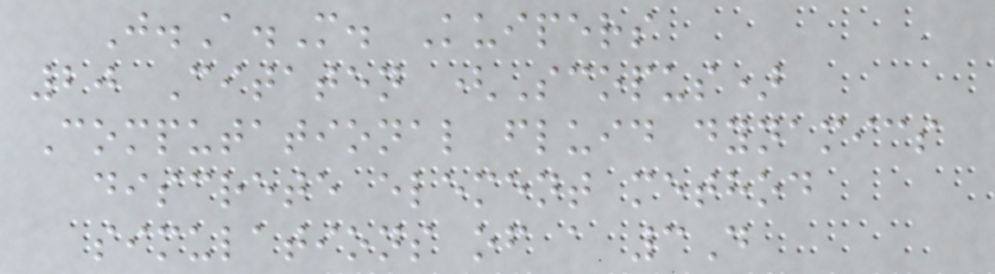J.A.M. Kuipers
20 Citaten (Scopus)
Computational fluid dynamics
discrete element method
simulations of a 3D
